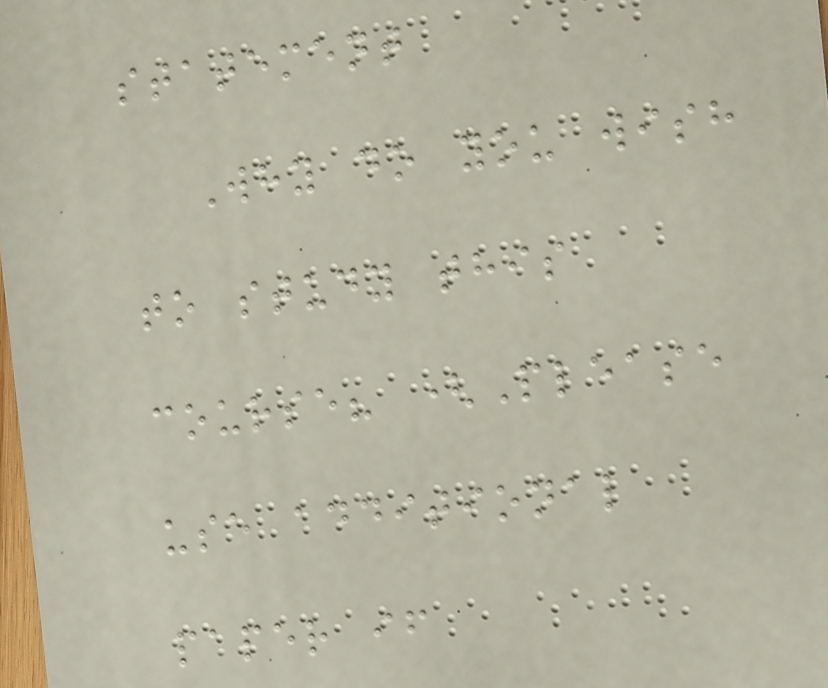statement
Why do you wish
to study this
course? (Please
use additional
paper if
